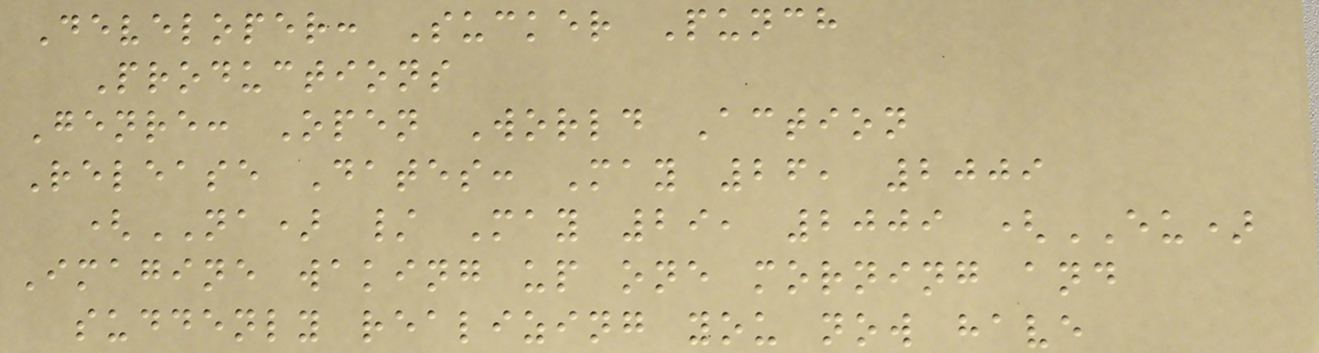Developer: Sucker Punch
Productions
Genre: Open World Action
Release Dates: May 26, 2009
(NA) / May 29, 2009 (EU)
Imagine waking up one morning and
suddenly realizing you now have
